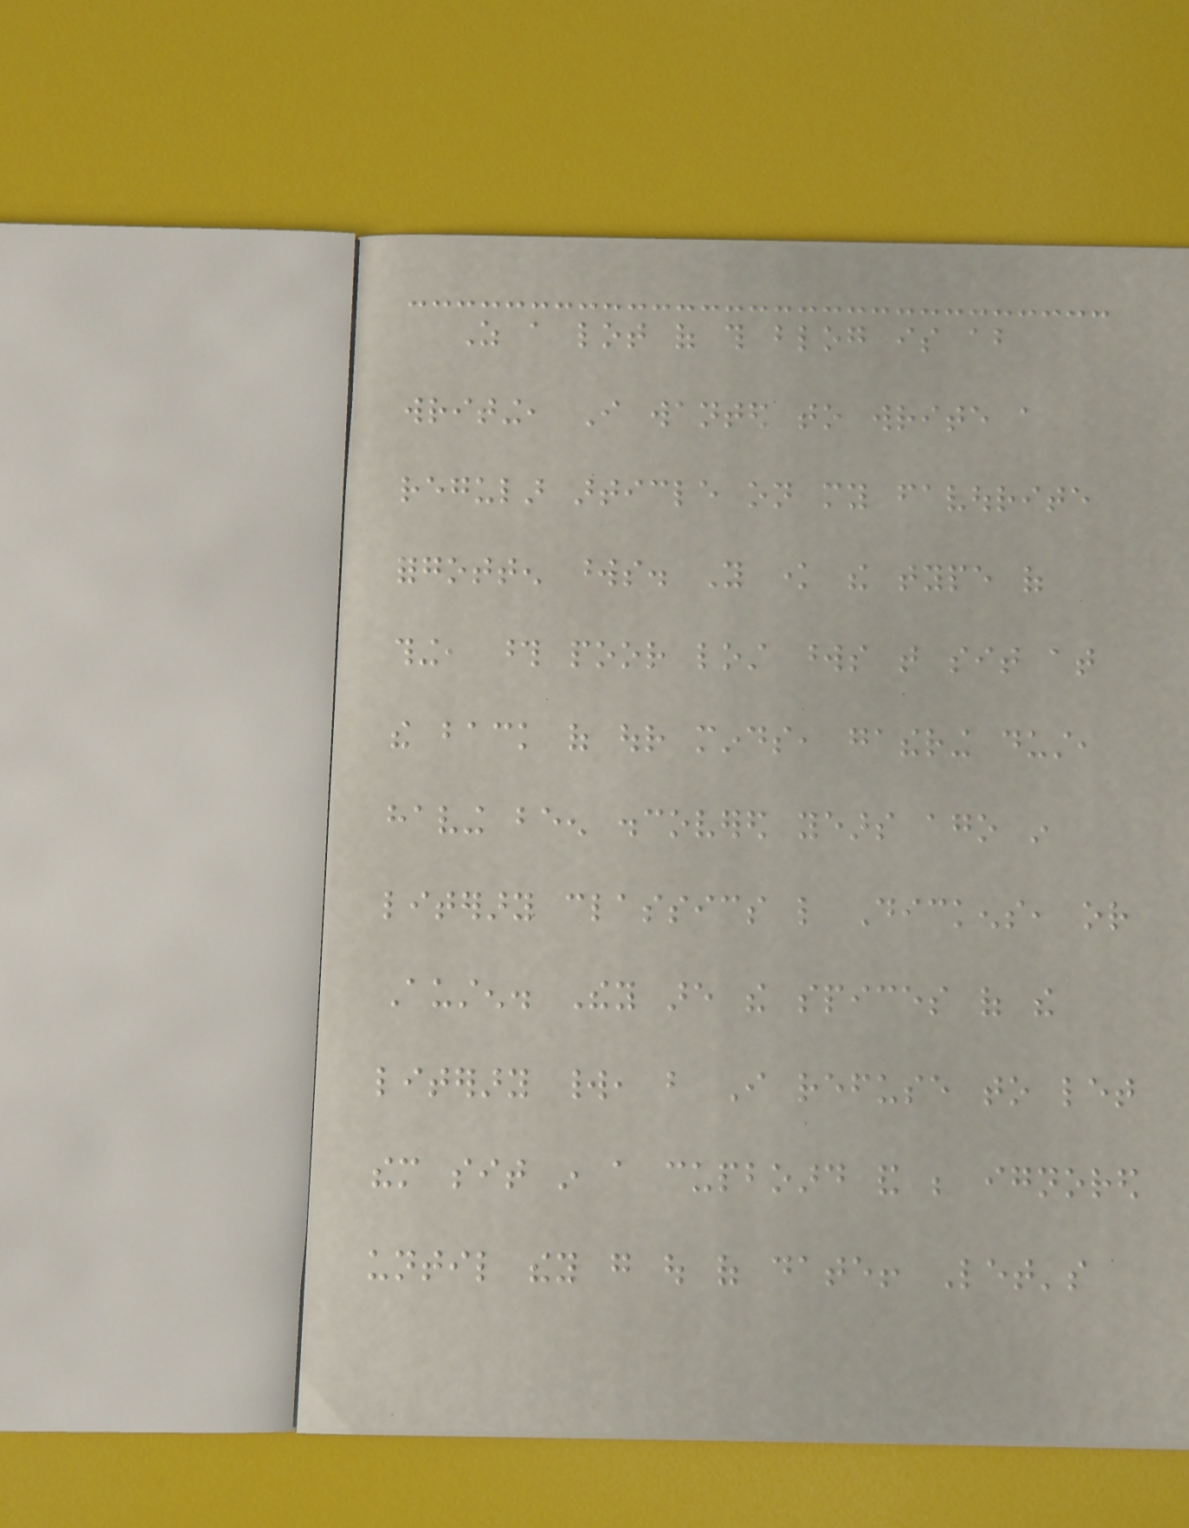As a lot of this blog is about
writing, I wanted to write a
regular article on my favourite
forgotten words. You know the type of
thing, those poor lost words that sit at
the back of our minds, gathering dust,
having been discovered years ago in
literary classics like Dickens, or
Austen. They are the spices of the
literary world, but I refuse to let
them sit in a cupboard and be ignored
until they go out of date! Let's
